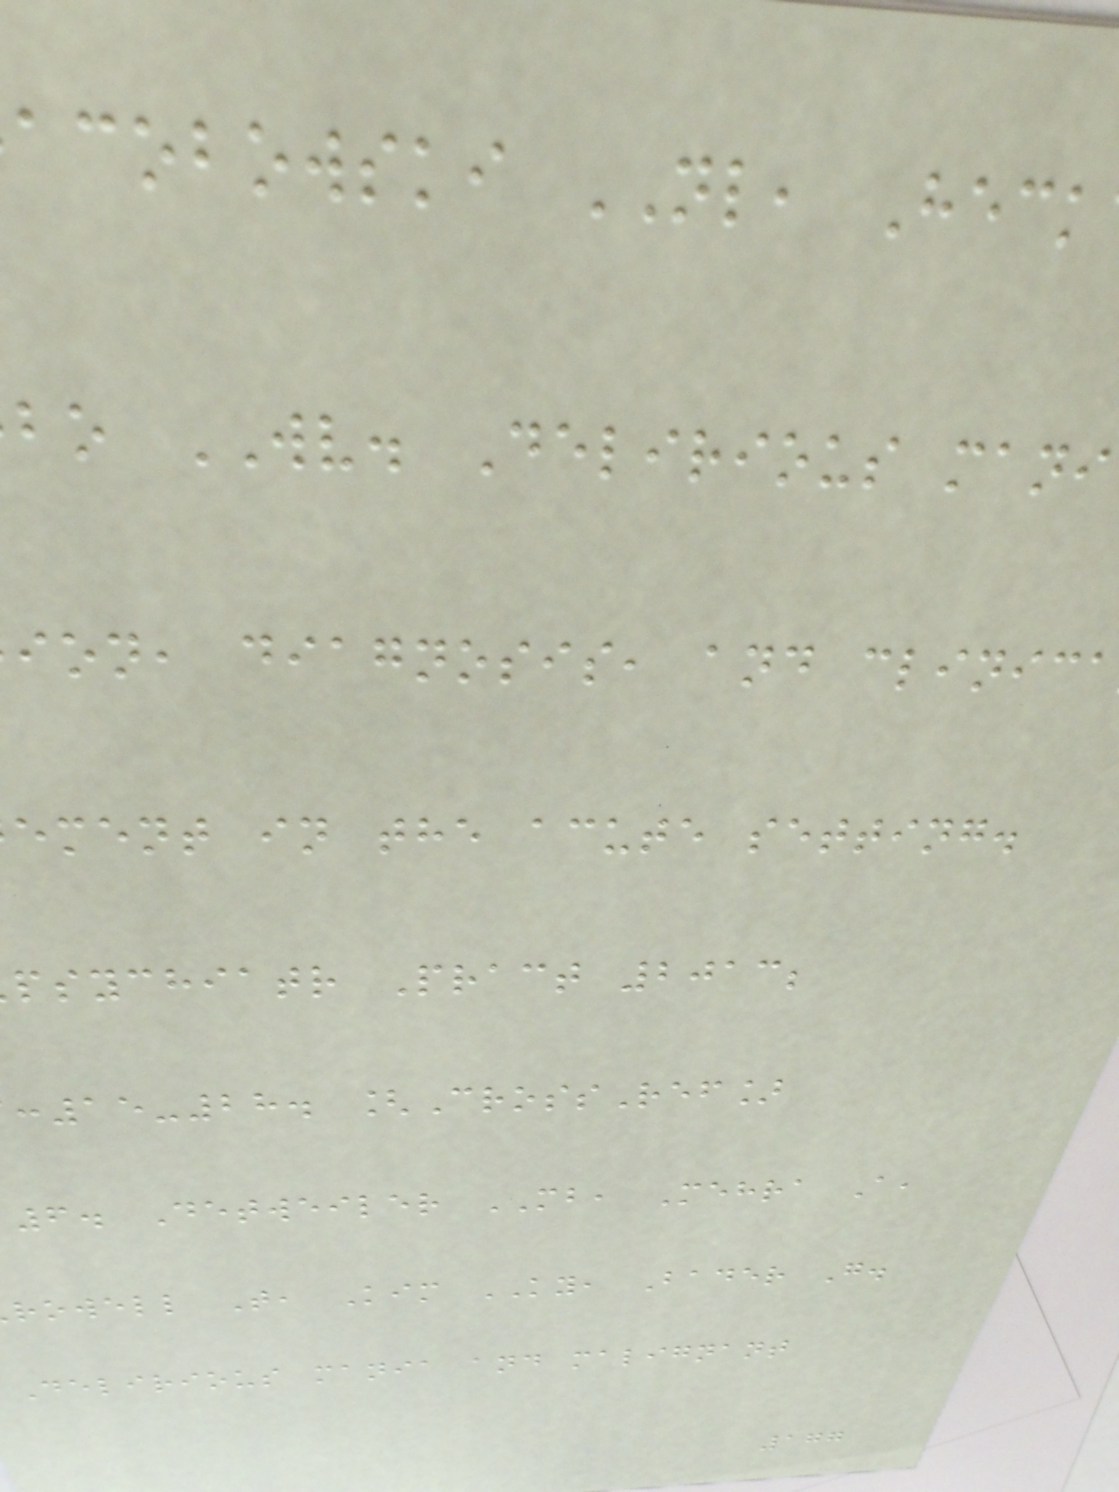acobowski NL, Heck
bo WV. Delirious mani
ion, diagnosis, and clinica
ement in the acute setting.
psychiatr Pract 2013;
:15-28. [CrossRef]
6. Detweiler MB, Mehra A,
rowell T, Kim KY, Bader G.
Delirious mania and malignant
177
